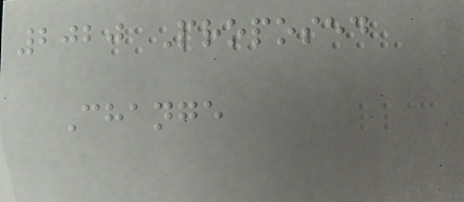2020 Proposed
Change
